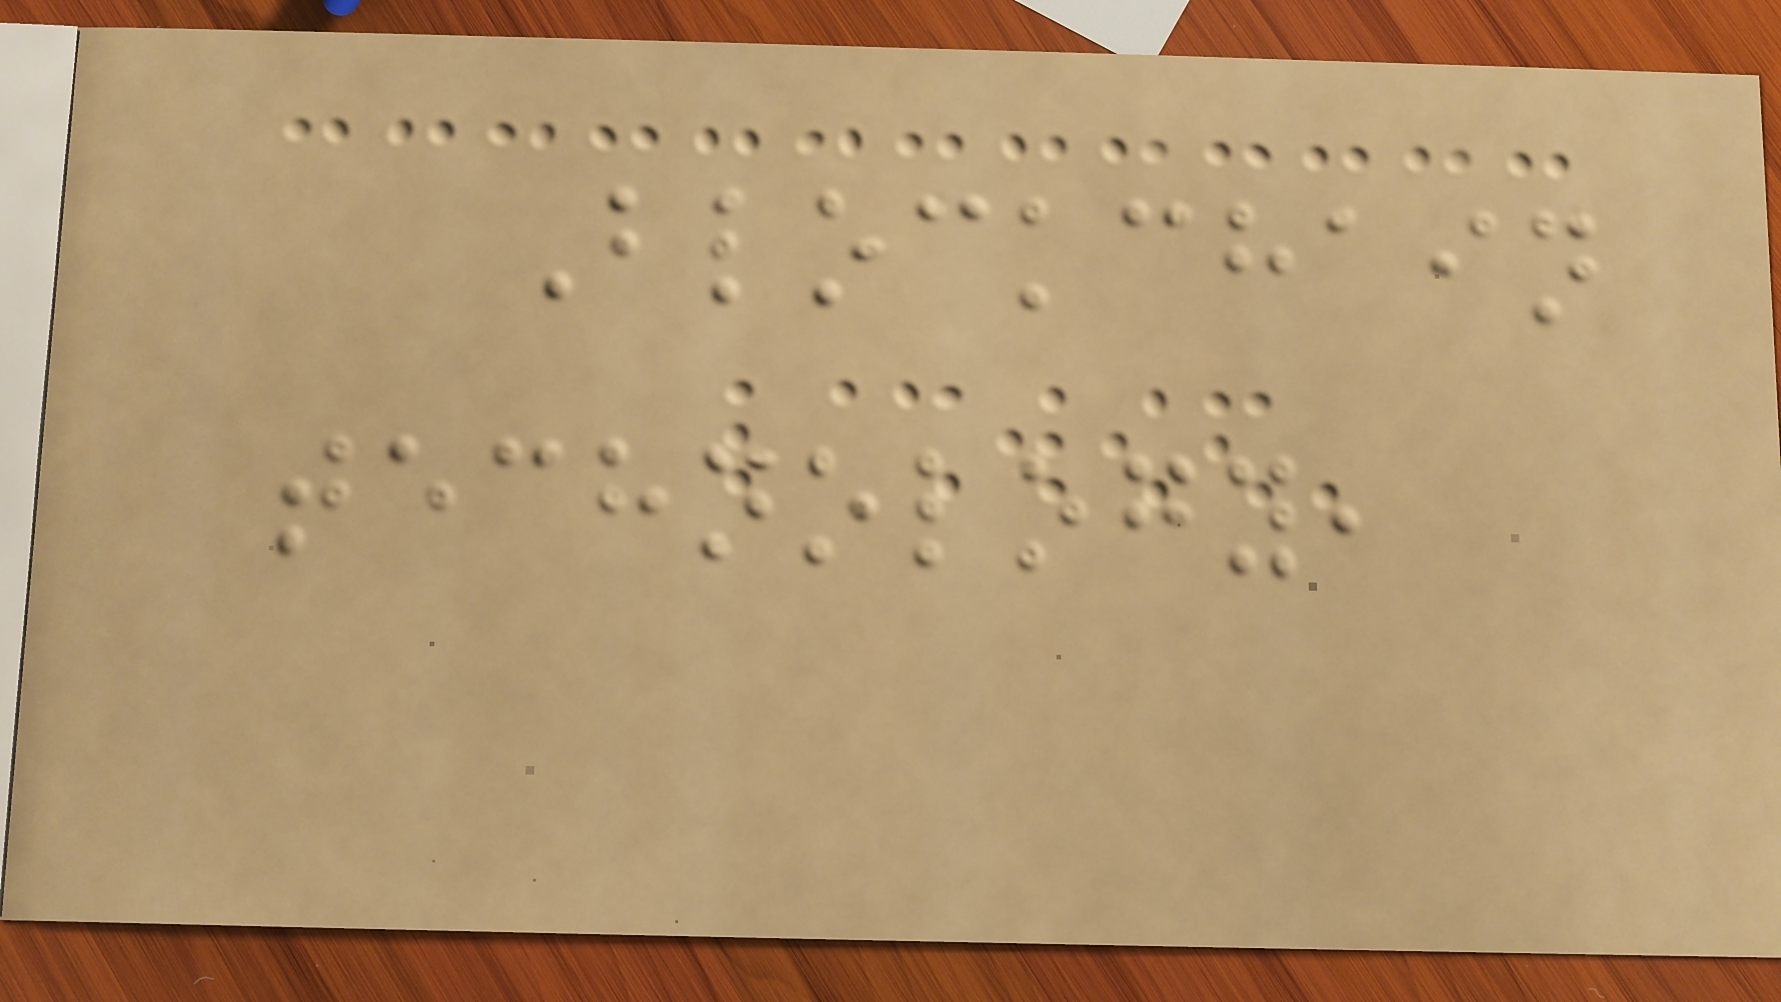Blockchain
technology,
